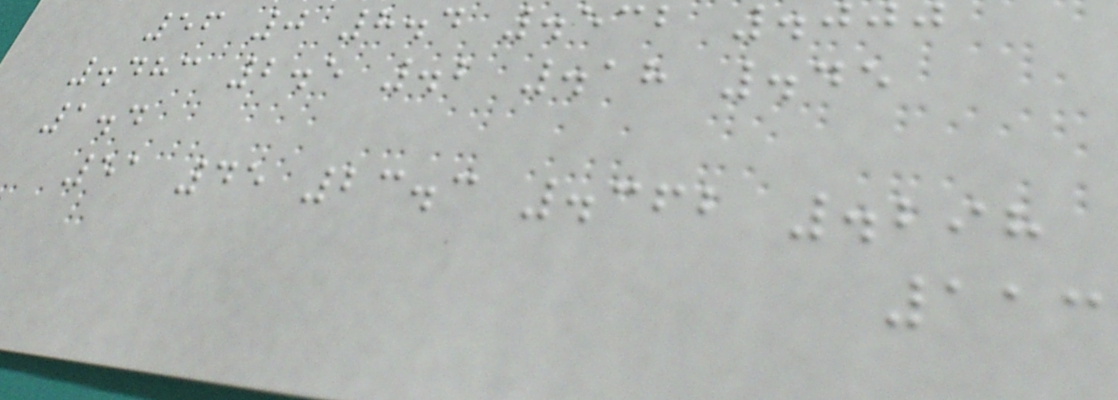56 0 8.4 .532 .000
.483 2.5 .2 .18 .45
1.4
51 45 23.3 .362 .298
113
